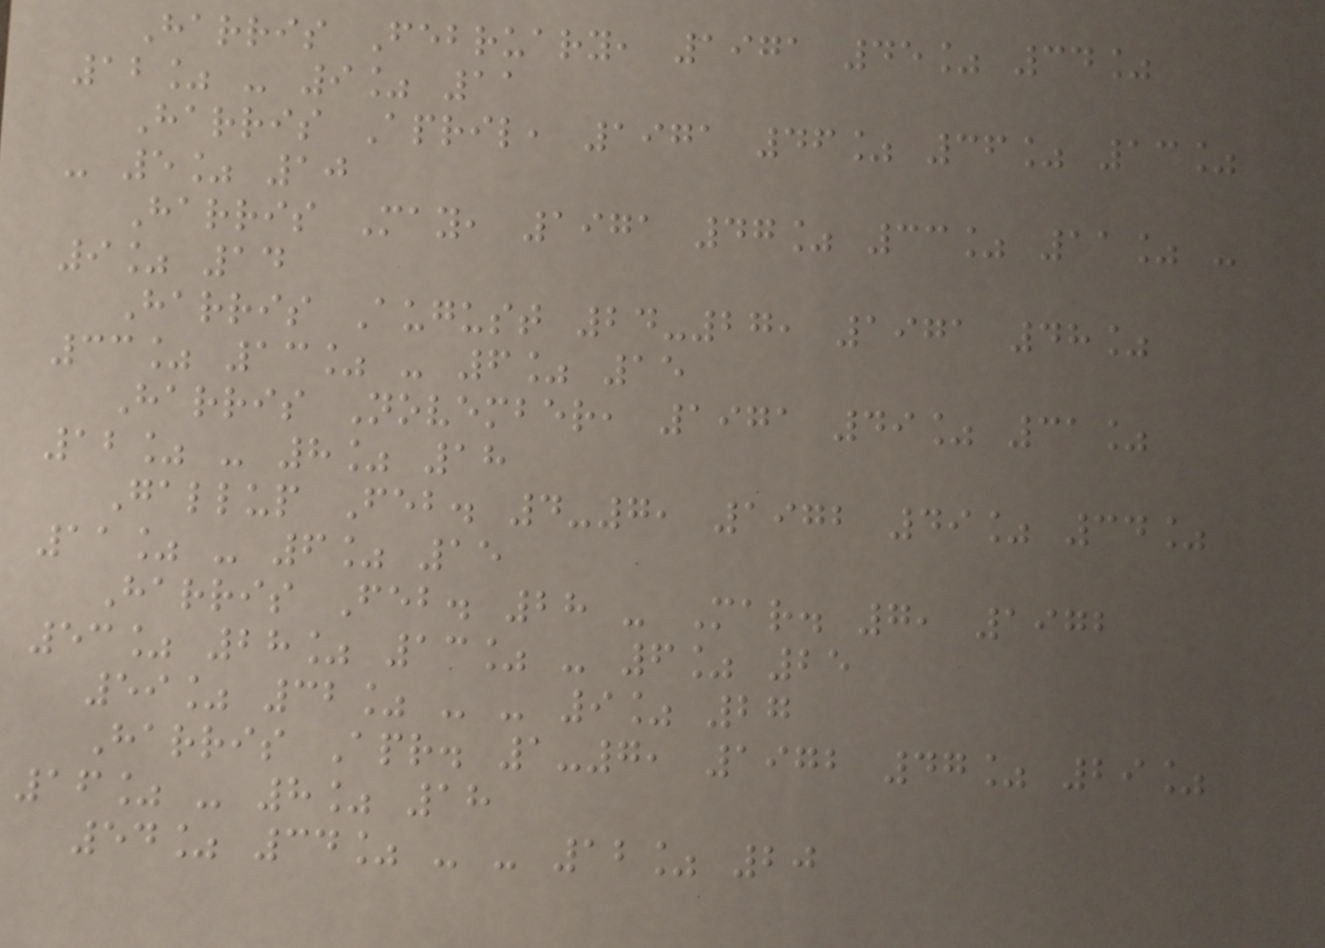Harris February, 1971 45% 34%
12% - 9% 11
Harris April, 1971 46% 36% 13%
- 5% 10
Harris May, 1971 47% 33% 11% -
9% 14
Harris August 24-27, 1971 48%
33% 13% - 6% 15
Harris November, 1971 49% 31%
12% - 8% 18
Gallup Feb. 4-7, 1972 49% 34%
11% - 6% 15
Harris Feb. 28 - Mar. 7, 1972
53% 28% 13% - 6% 25
59% 32% - - 9% 27
Harris Apr. 1-7, 1972 47% 29%
16% - 8% 18
54% 34% - - 12% 20
